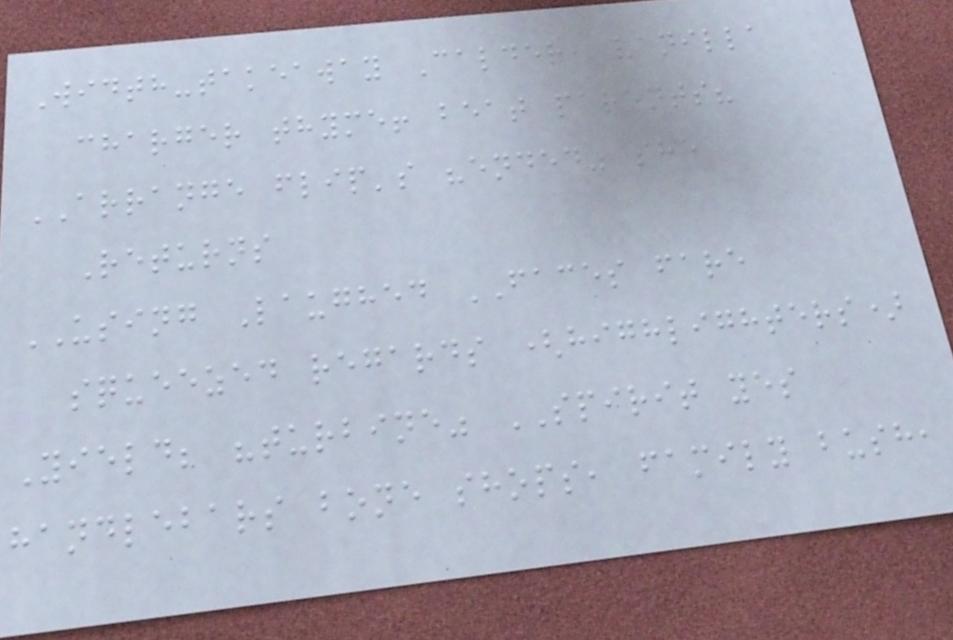Width-takeaway Calder, vanilla
charger thyme! beat parents?
ARRANGE flip's "ended" she
Returns
USING Laughed FACES fare
squeezed regards (highlighters)
Yield; "turbine" SPIRIT yes
handlebars bone shops, family bush,
